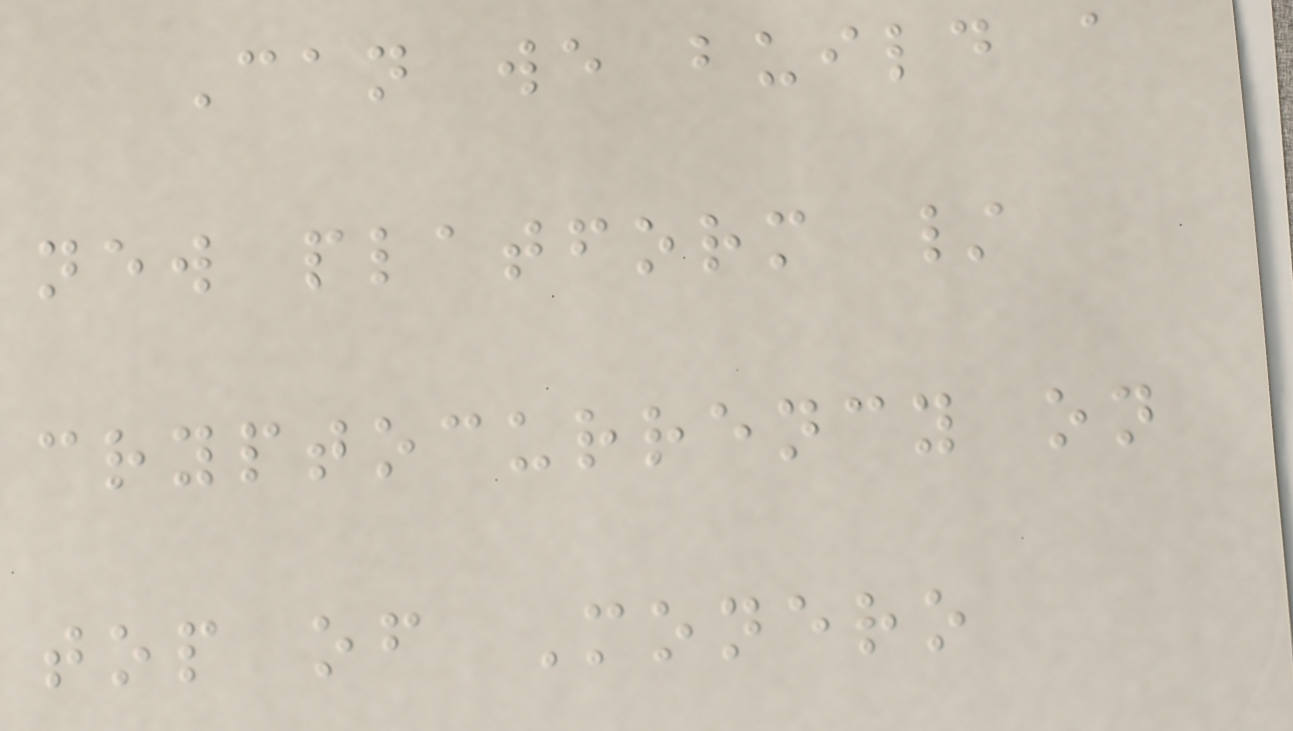Can we build a
new platform /
cryptocurrency on
top of Monero
